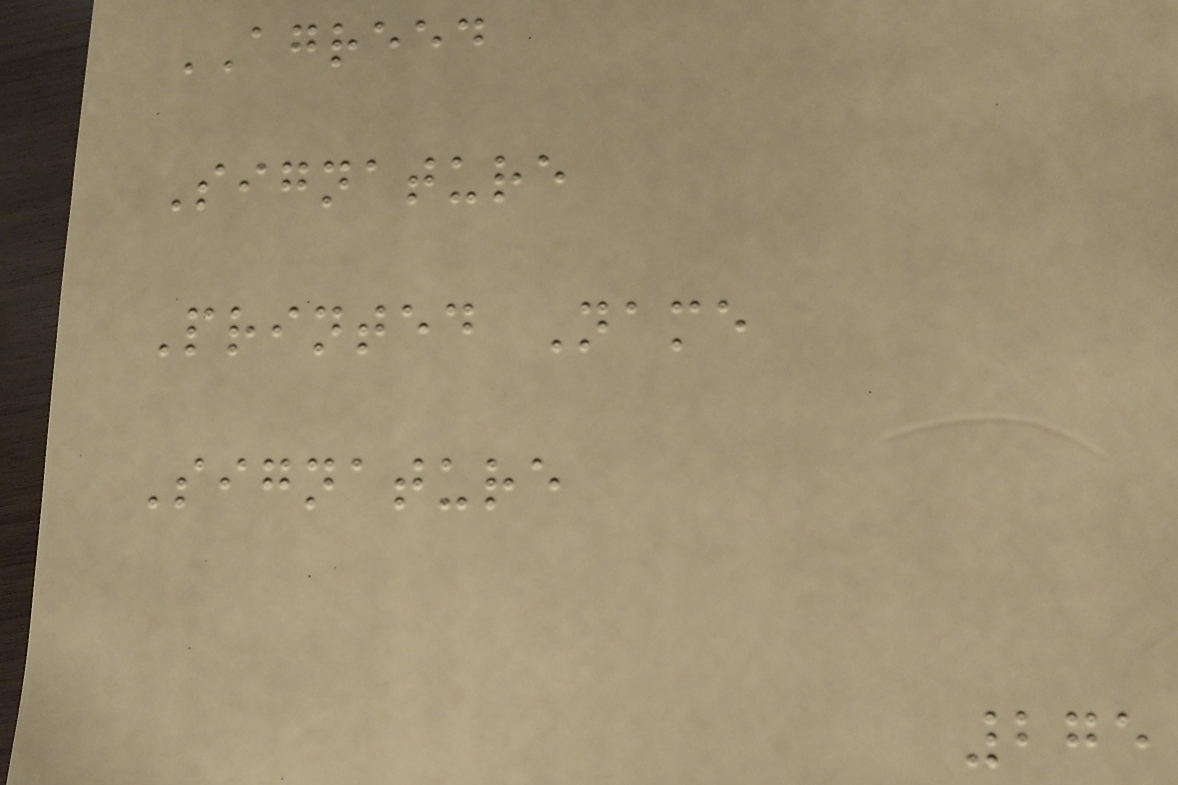AGREED
Signature
Printed Name
Signature
275
